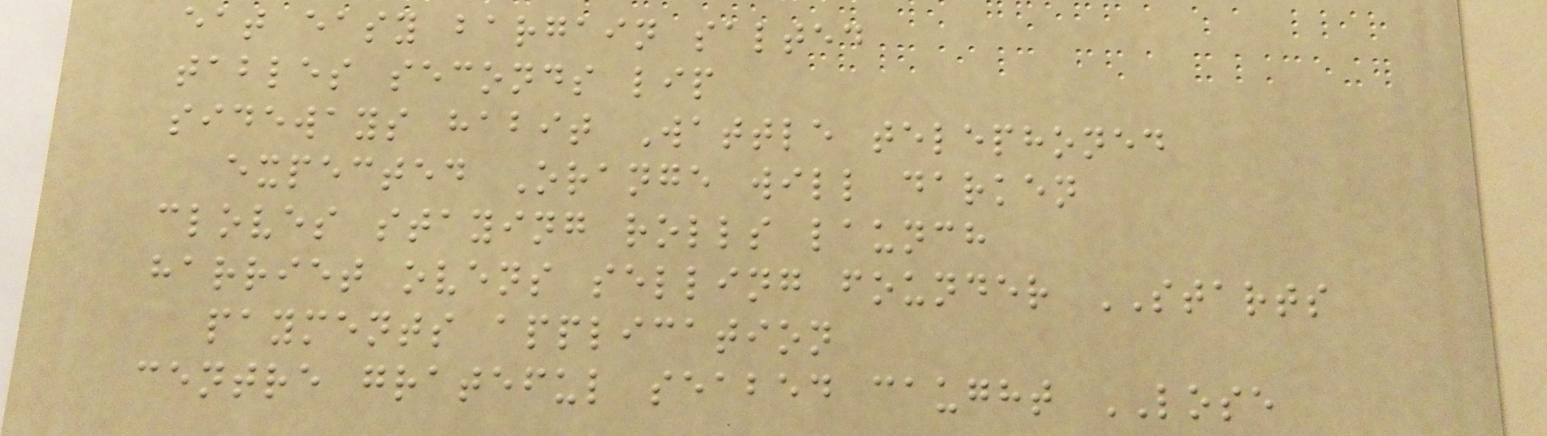eat easy bargain salted
tables seconds lip
sideways habit Wattle telephoned
expected Orange will darken
cloves staying rolls launch
harriet ovens selling founder STARTS
payments application
centre grateful seabed caught LOSE
